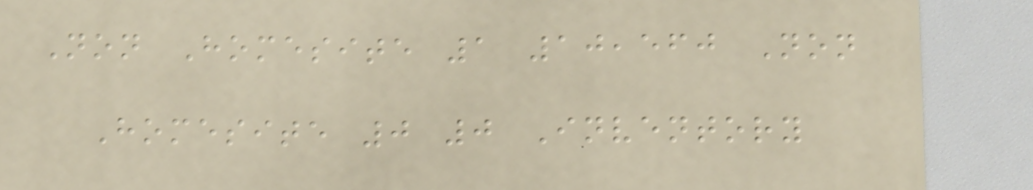Non Homesite 1 10,560 Non
Homesite 0 0 Inventory
